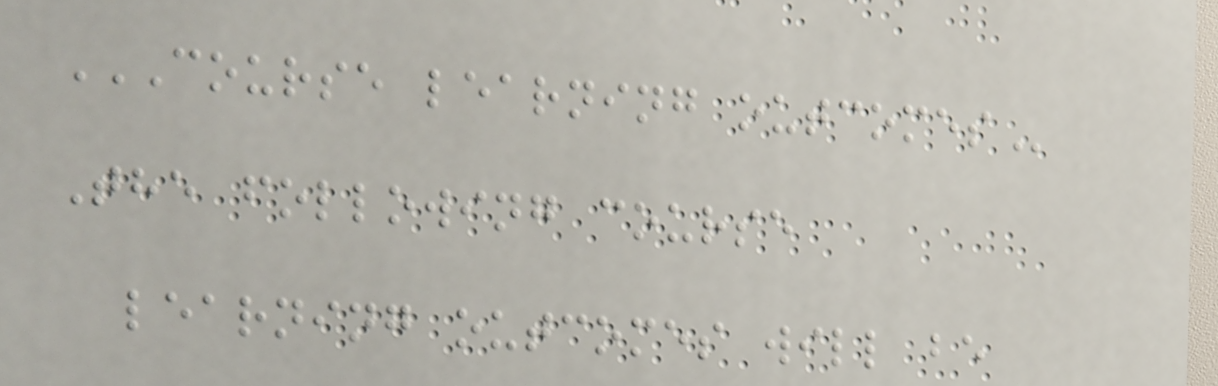COURSE LEARNING OUTCOMES
The following course
learning outcomes will be
